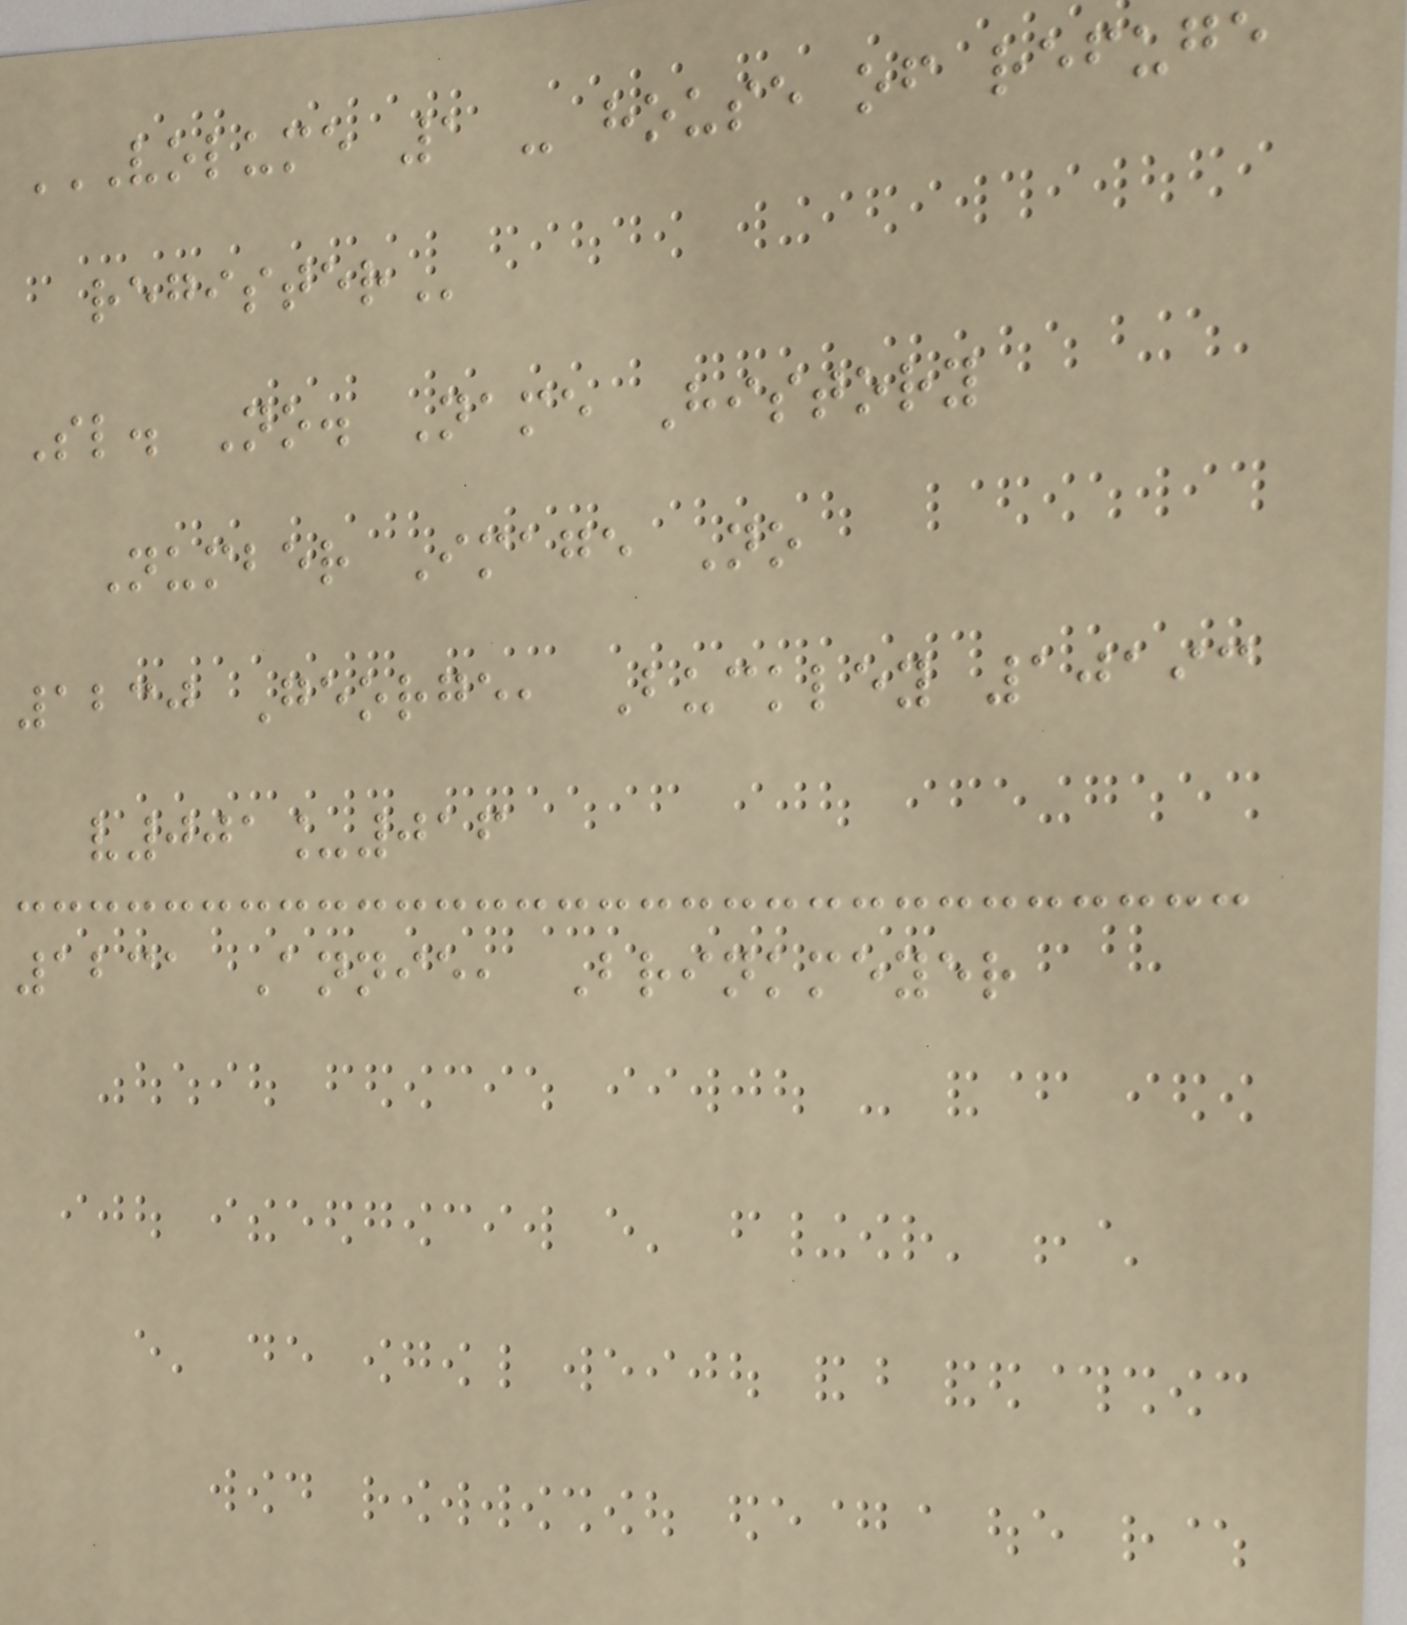VOLUME 1 - HOUSE OF REFUGE
REGISTER
Sl. No. Name History
Number Image No
1230 George, Buckley 10193
v001_016
1231 Annie, Brinkmeyer
